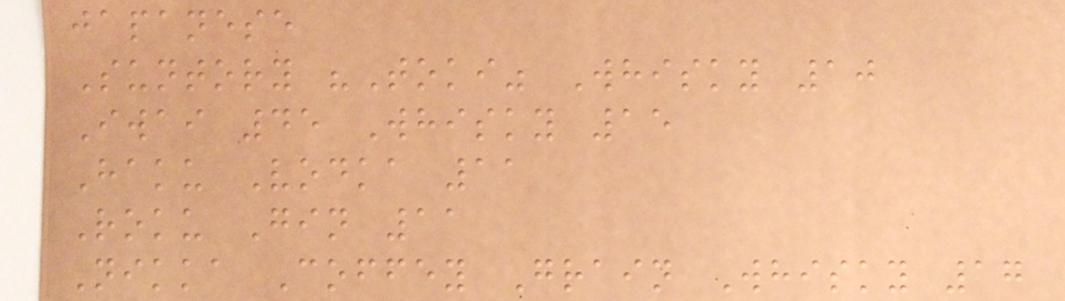japanese
Suntory "Toki" Whisky 10
Iwai 45 Whisky 15
Haku Vodka 11
Roku Gin 11
Nikka Coffey Grain Whisky 17
